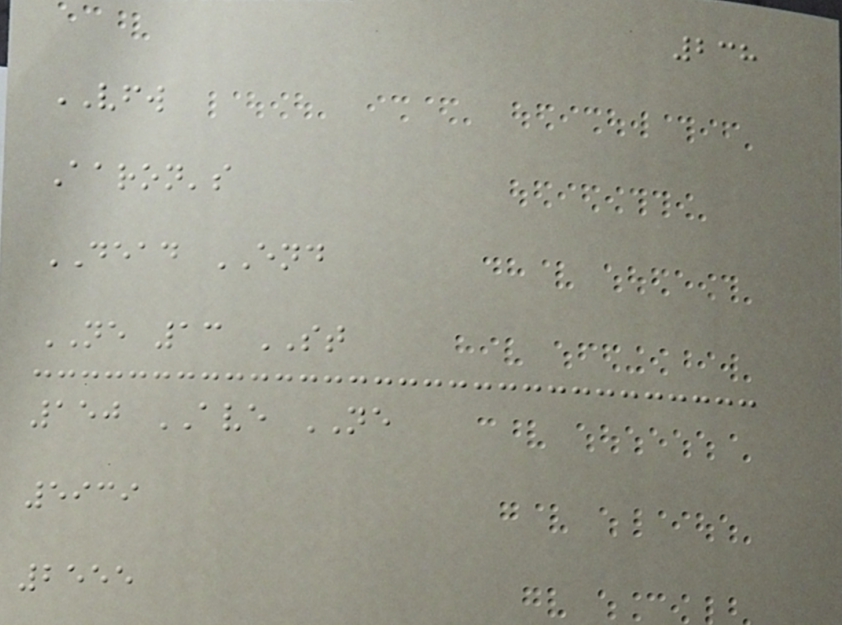238
VFW
Aaron's
DEAD END
NE 13 ST
150 AVE NE
5939
2555
